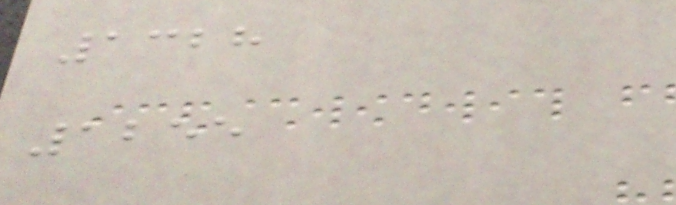1328
1255
